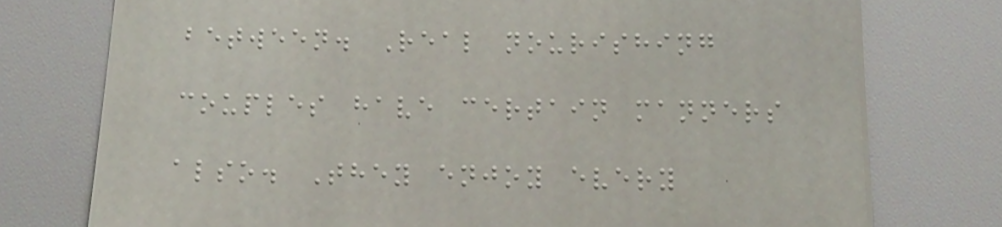between. Real nourishing
couples have certain manners
also. They enjoy every
